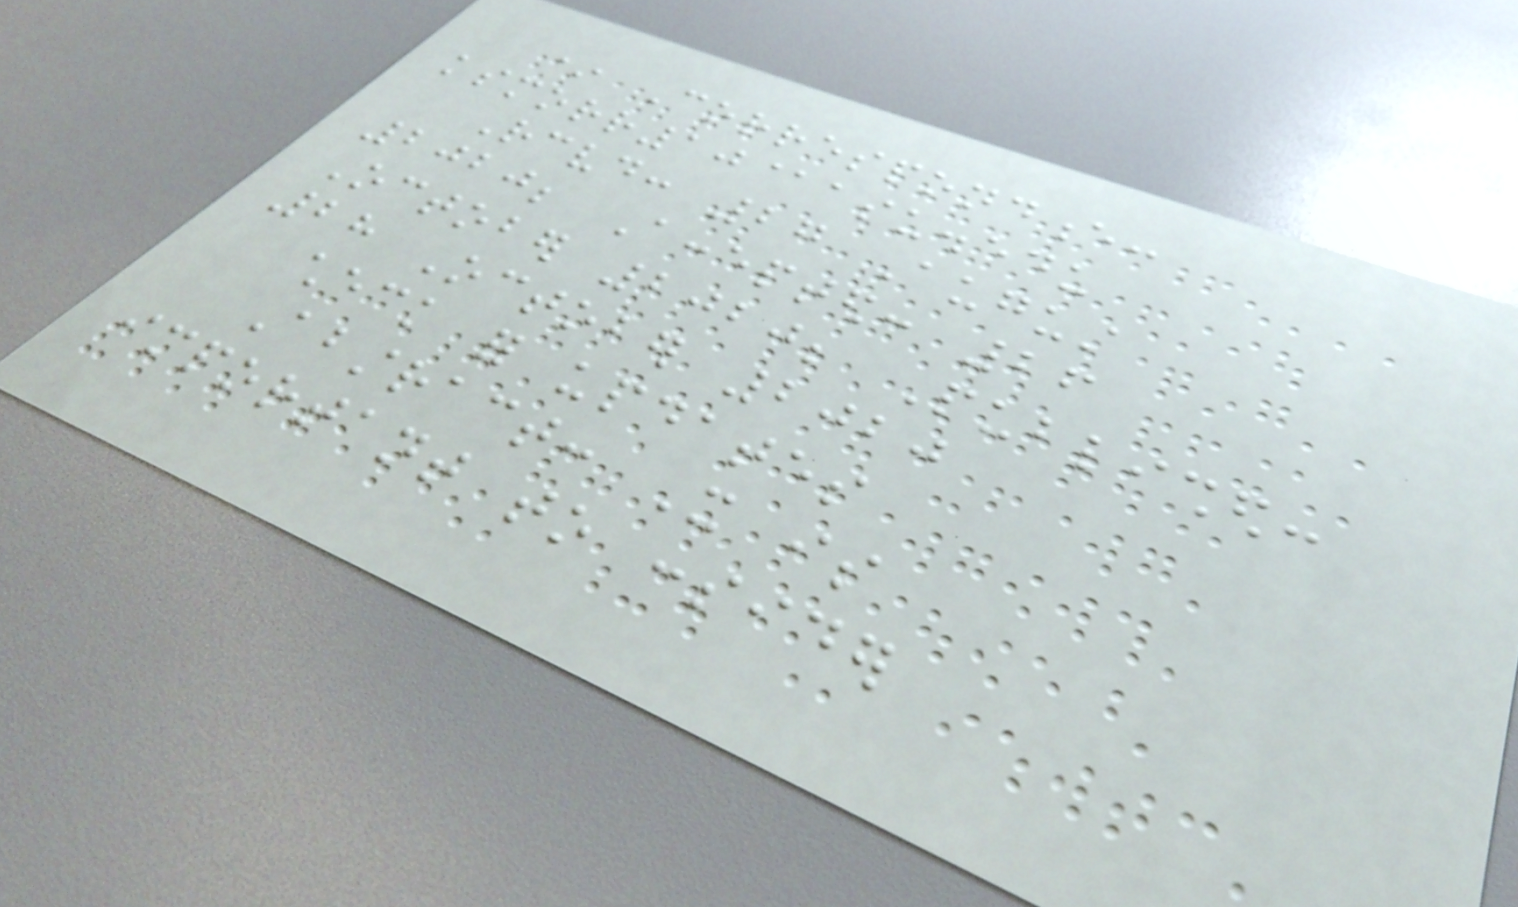* Correspondence:
ksmorr10@asu.edu
Received: 27 August
2020; Accepted: 26
October 2020; Published:
28 October 2020
check for updates
Abstract: It is
important to consider
